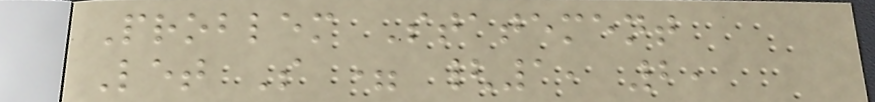Problem Statement
Let S = {1, 2,
